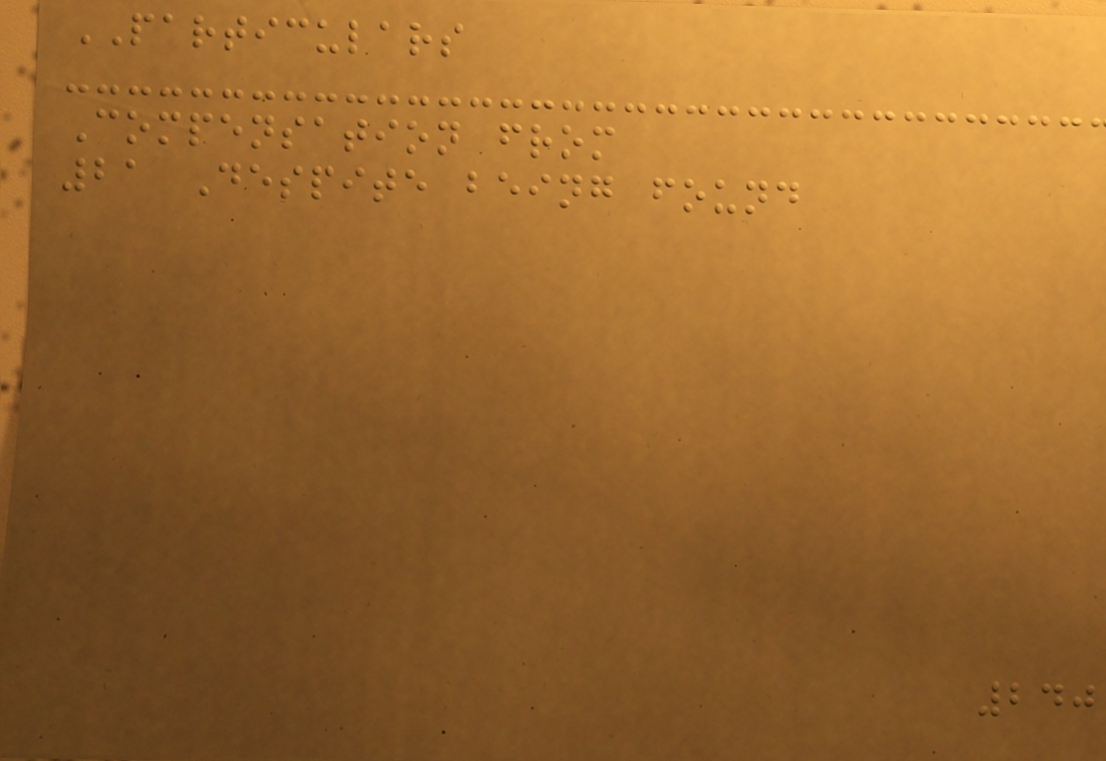PARTICULARS
Compensation from
21 Despite being found
240
